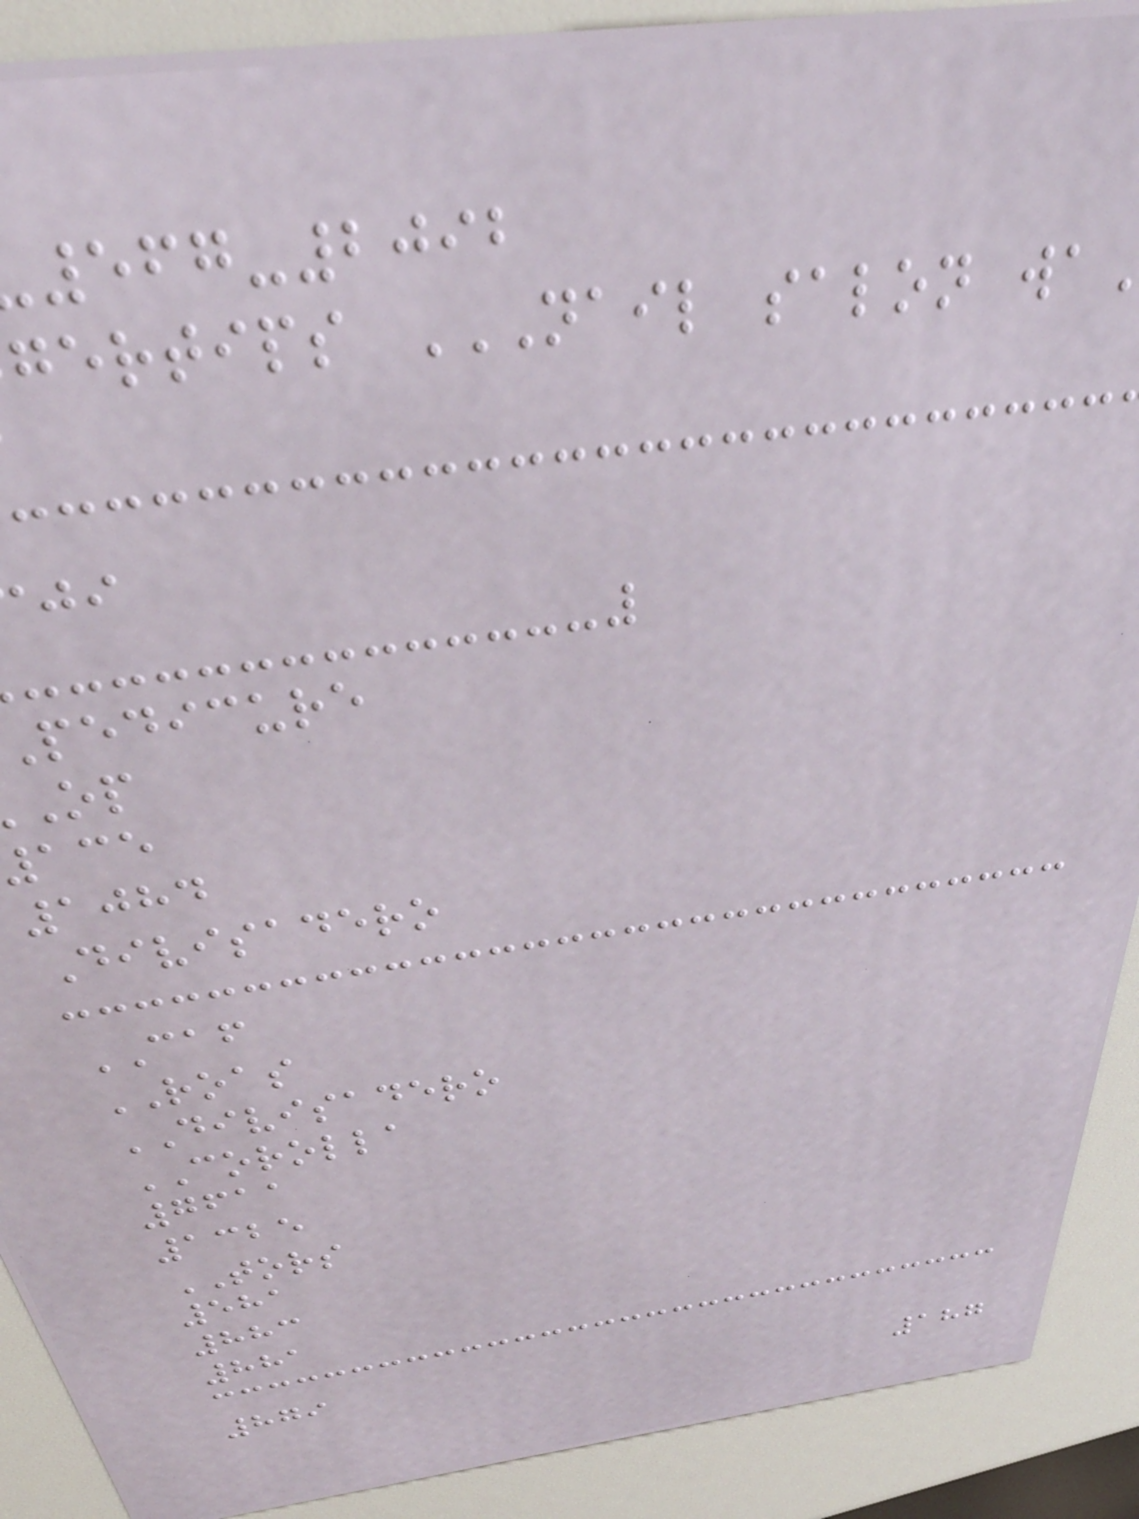567-2092
pedicure
1084
Divisadero
CAF
ROAS
DIVISADERO
COROLLA
7611
1325
TORS
581
883
881
879
187
